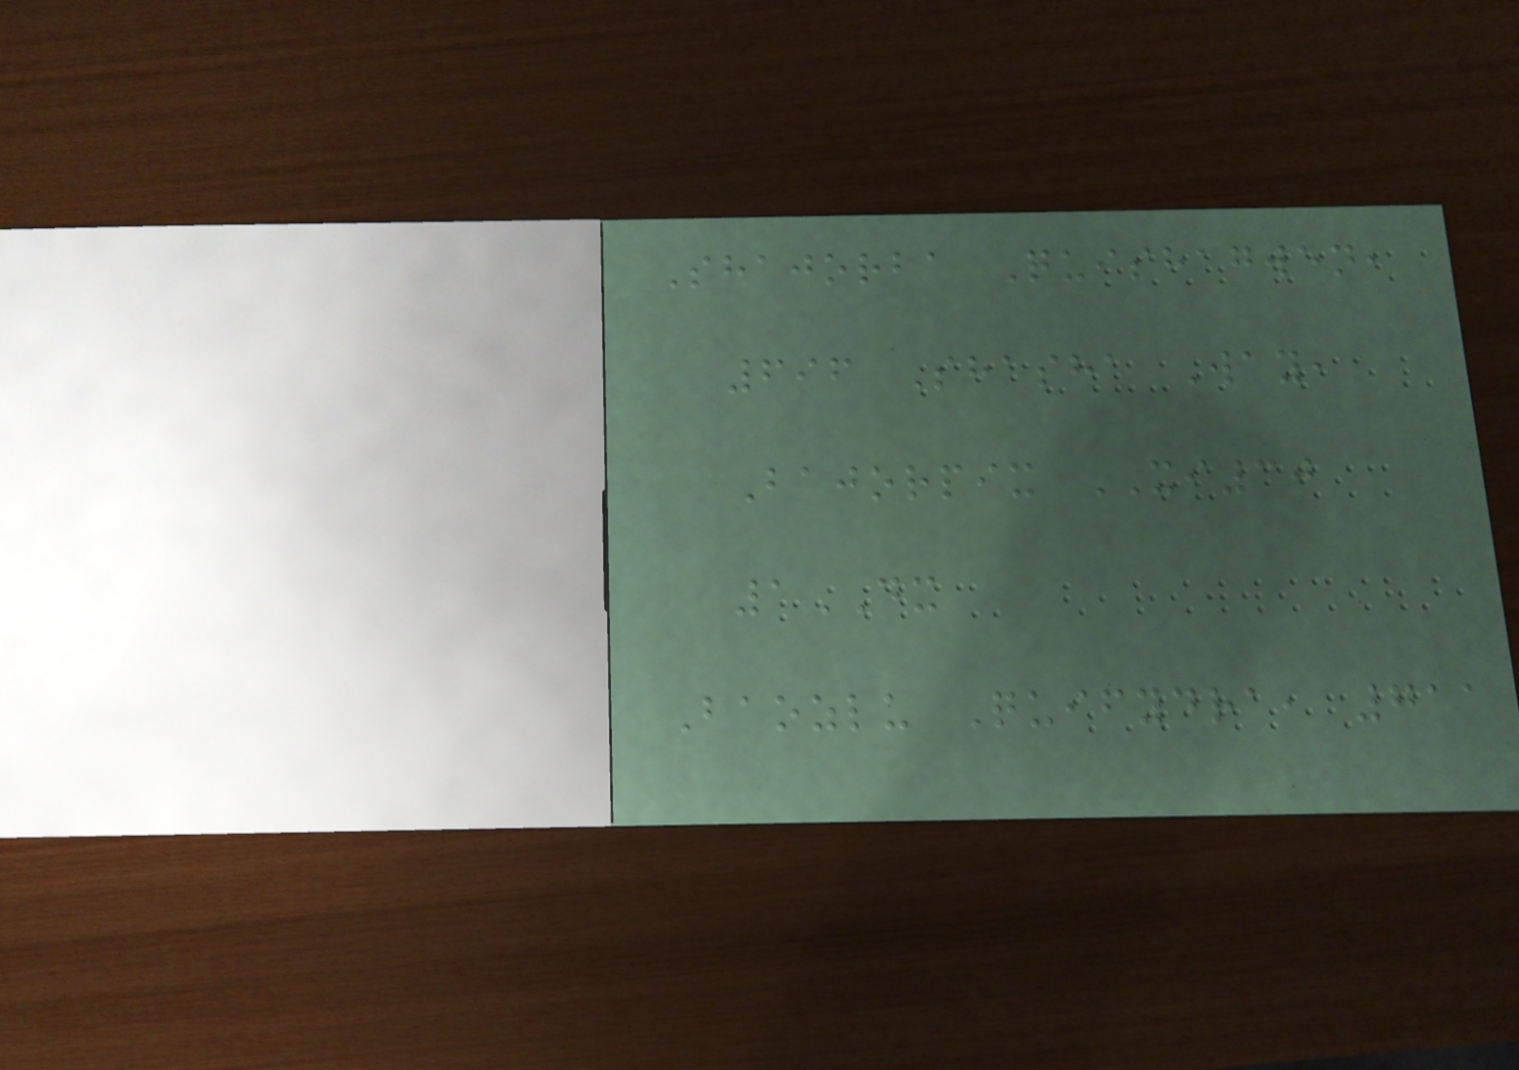Shajorba Quishagwen,
696 Shasha Way,
Bajorpix XI30
1DX
Baozlu Quifydra, 711
